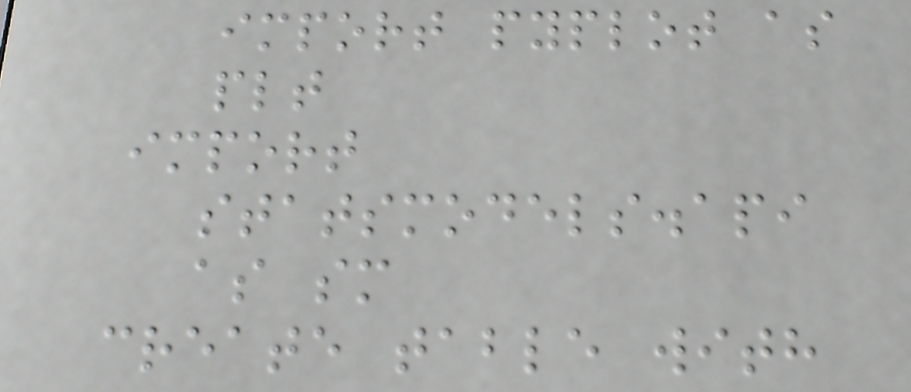import pyplot as
plt
import
statsmodels.api
as sm
create table with
